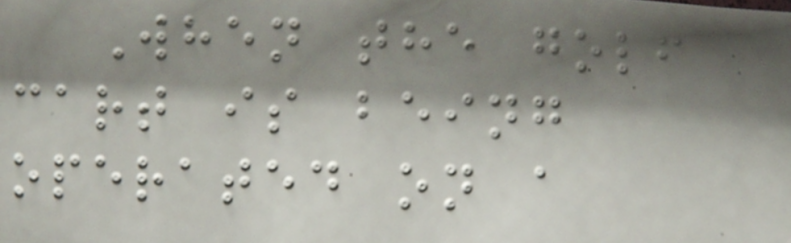When the golf
cart is being
operated on a
